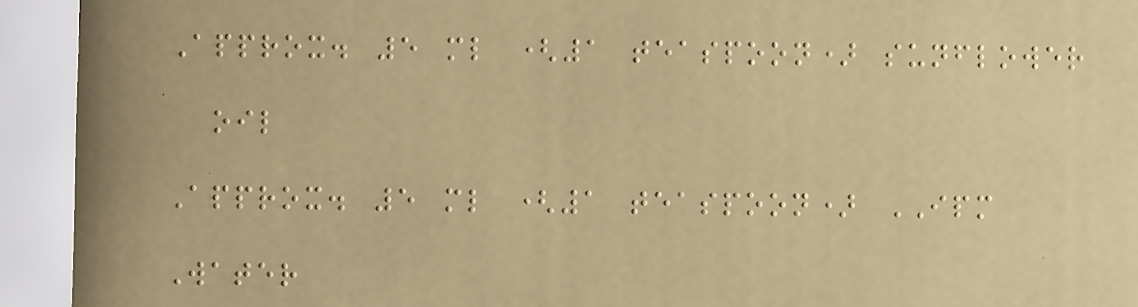Approx. 5 ml (1 teaspoon) sunflower
oil
Approx. 5 ml (1 teaspoon) IPM
Water
